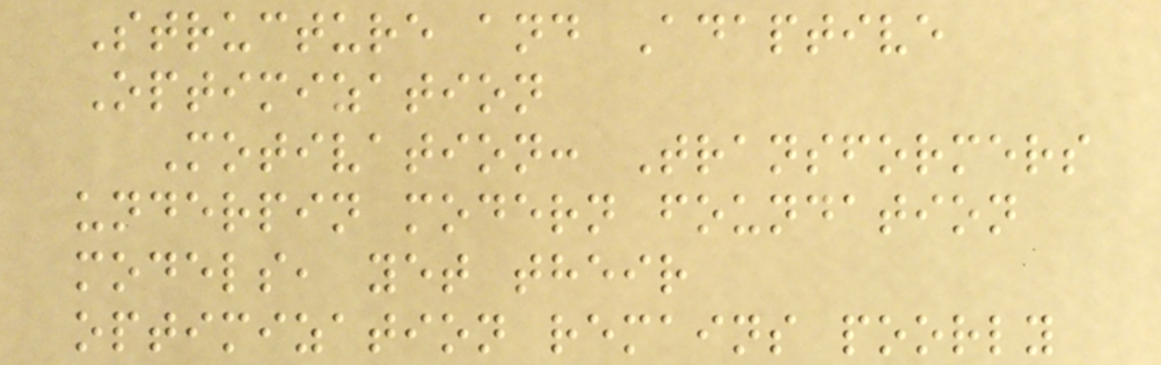Structure and Adaptive
Optimization
Motivation: Transformers
underpin modern foundation
models, yet their
optimization remains poorly
